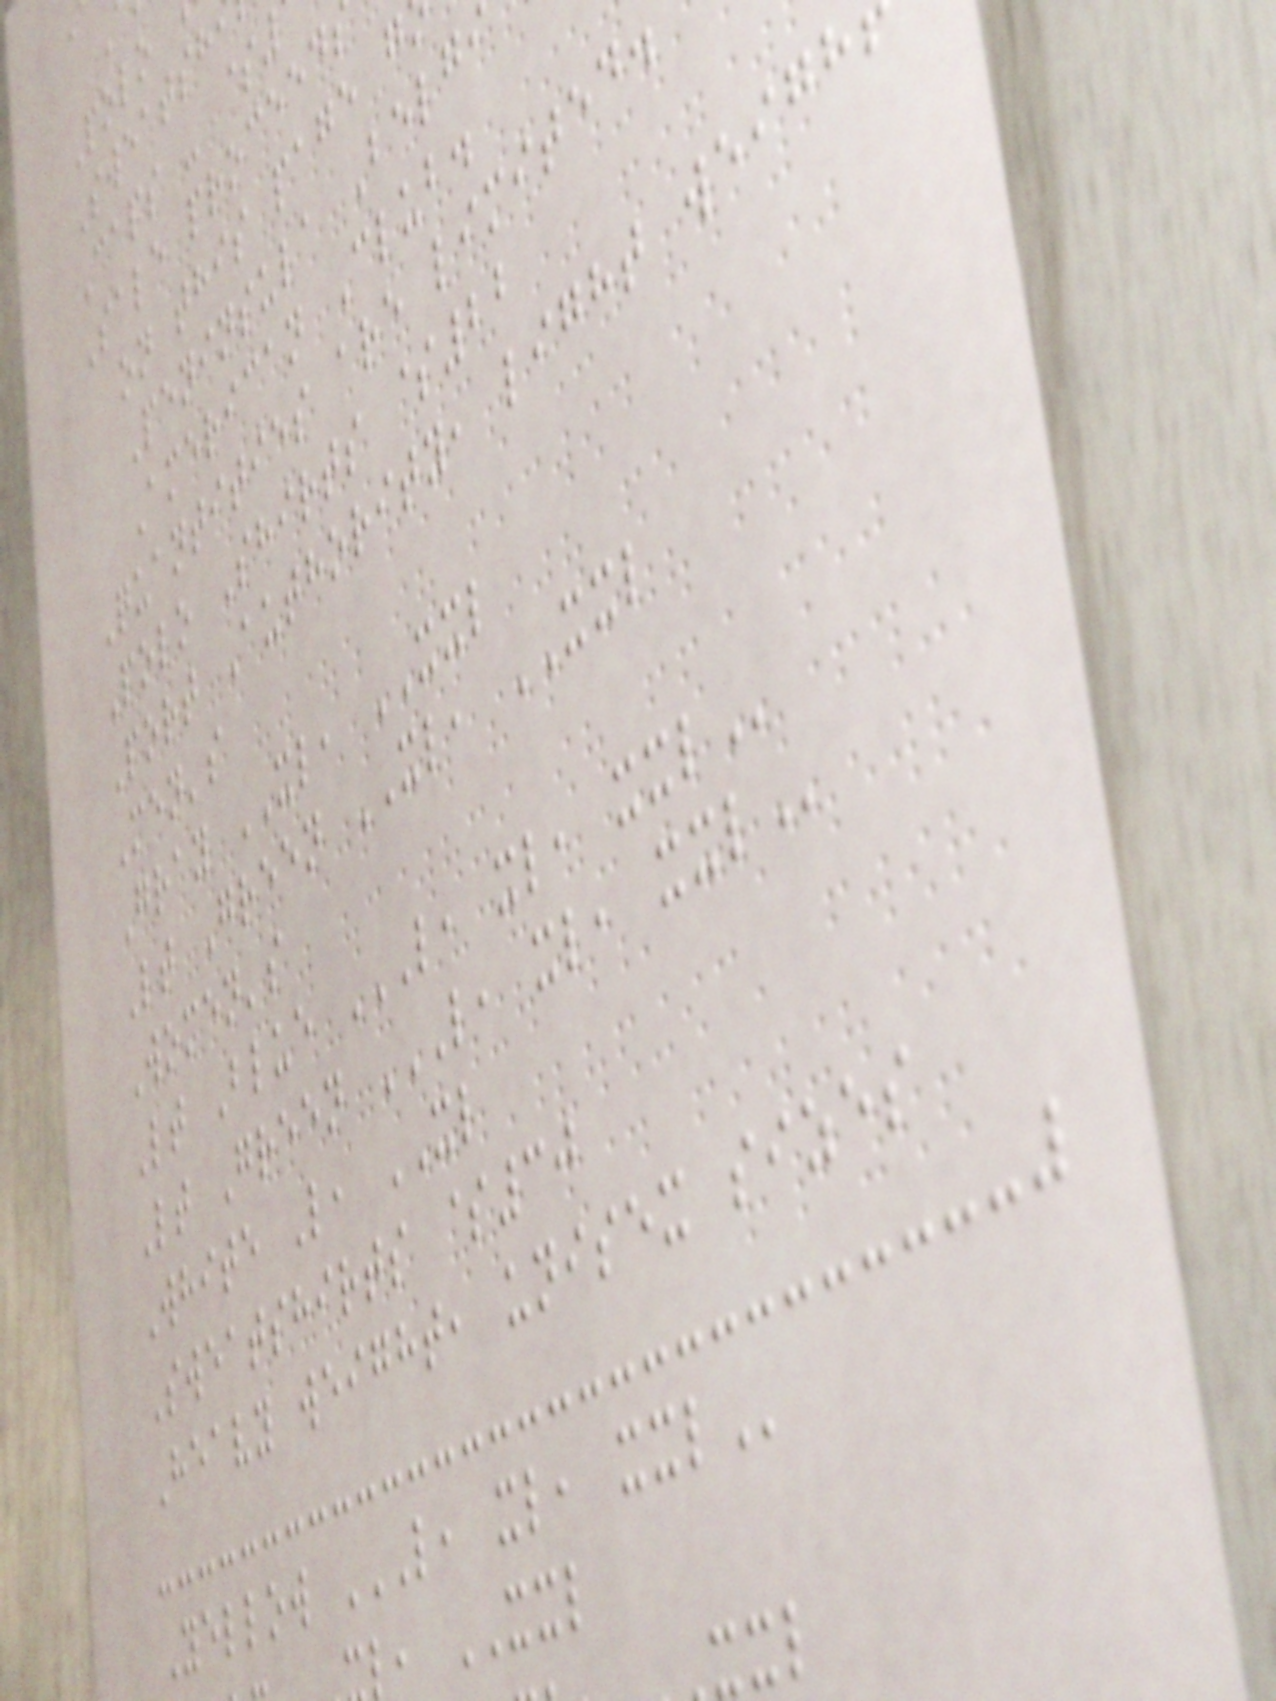Sweatsh
Caps - $
Sale proceed
on this page g
Peninsula Belgi
American Club.
Quantities are limited.
Polo Shirts $22
Port Authority, light weigh
Men's
Gray XL, XXL
Lt Green XL, XXL
Women's
Lt Blue L, XL, XXL
Lt Green L, XL, XXL
White L, XL
Sweatshirts $30
Heavy weight, unisex sizes
Yellow L, XL, XXL
l, XXL
